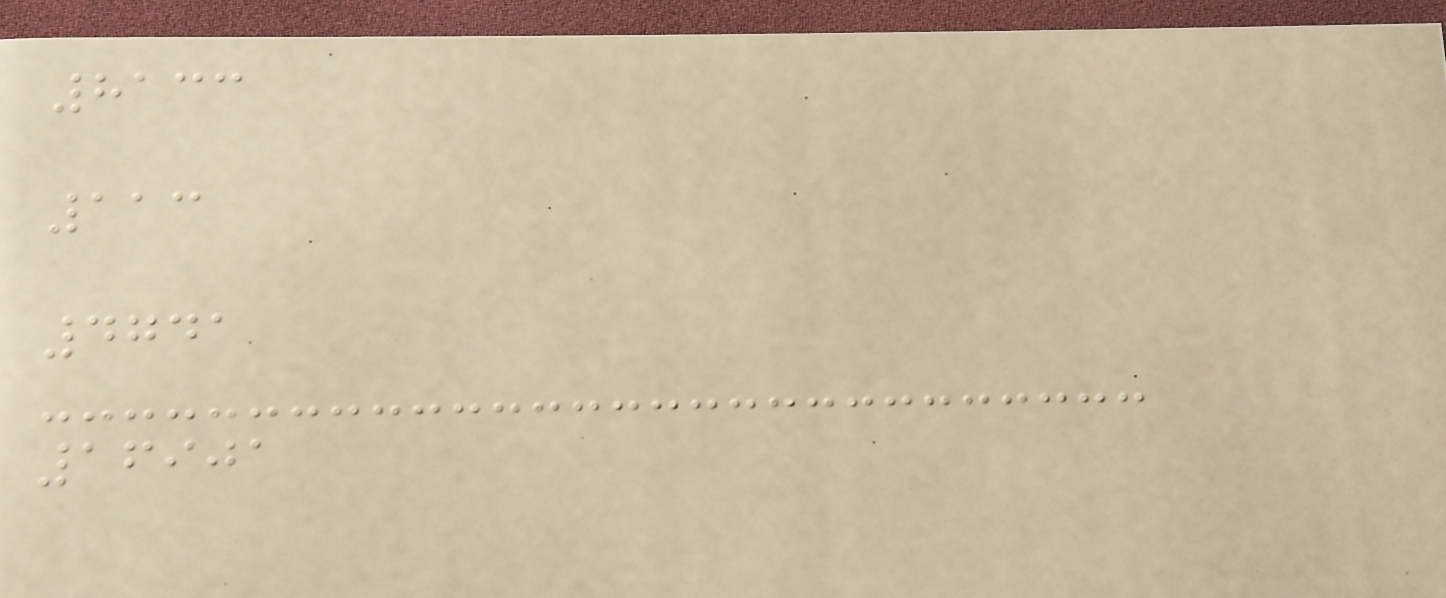8133
113
4741
16901
